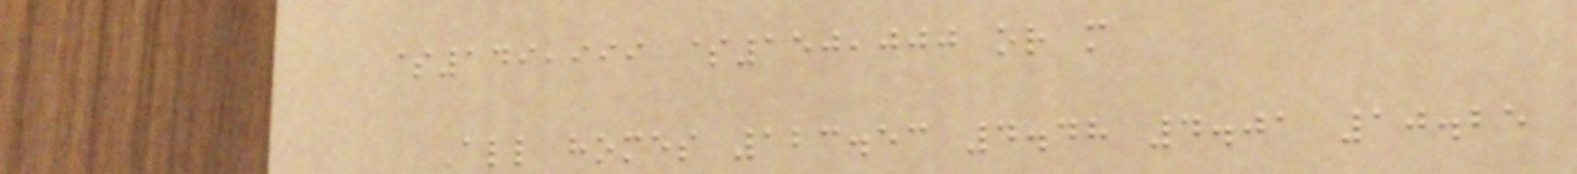$149,999 $150,000 or more
All homes 123.53 4.48 4.01 10.25
